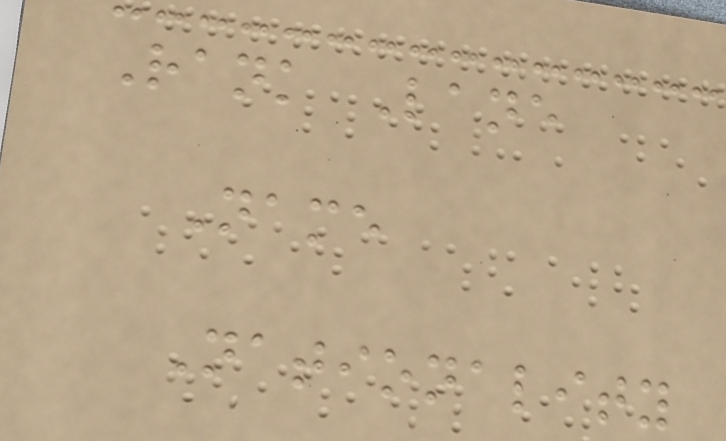Rank Lane
Name
Nationality
